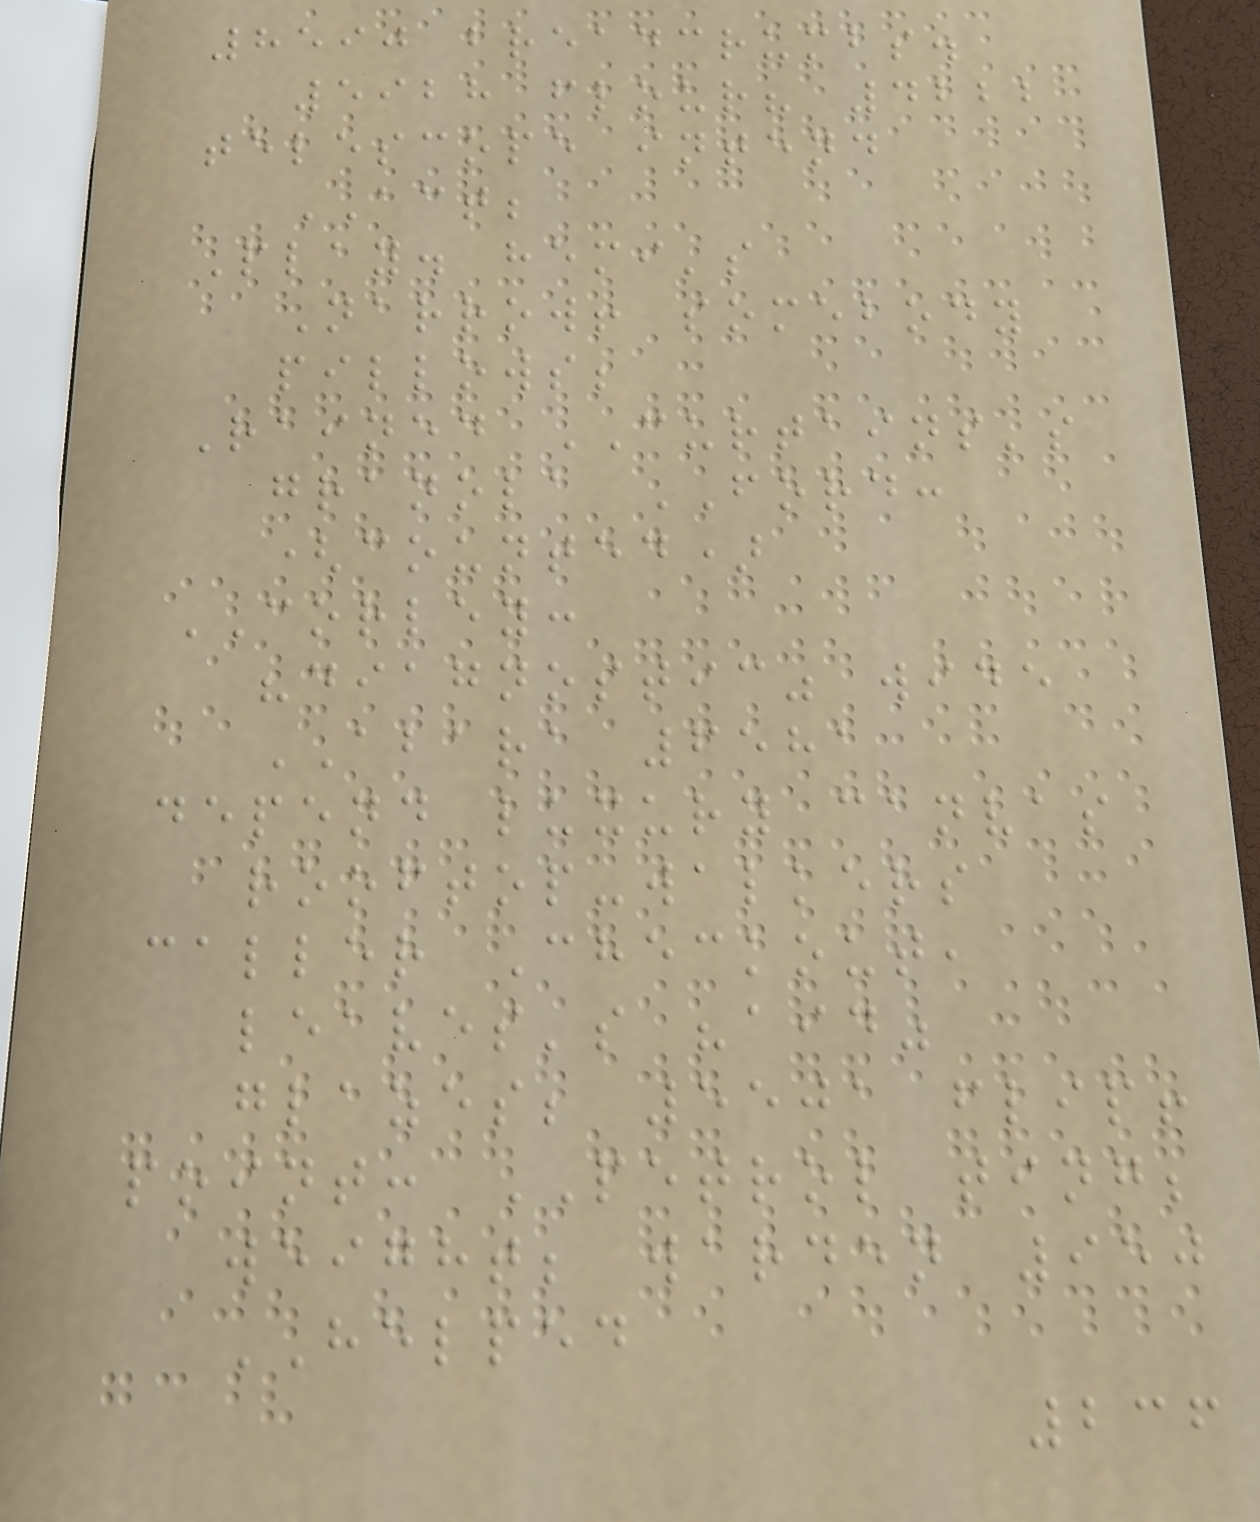8590 breadcrumbs.
5928 flour? 4222
telescope intend
ACT;
Play. hemi's
Narrow! somebody
pillows;
Rained CURTAINS's
granola FORD:
(counted)
CORLEY:
"diagnostic" wide
ABARA 6581
depend luxury canvas
rooftop-walkers
caller Checkout,
leaves's "aid"
glazes; 5501 flip!
point: PETROL ting;
weight; warden 950
HELPED
236
